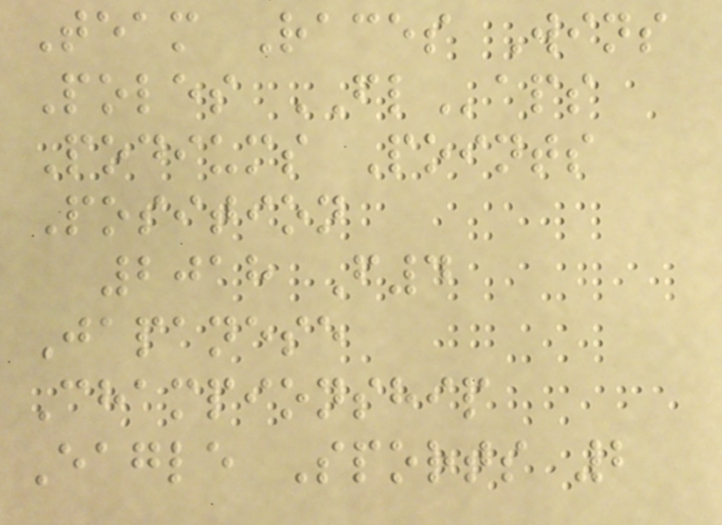Team Races Wins
Poles FLaps
Podiums Points
Position
2018 F4
Japanese
Championship
Eagle Sports 2
